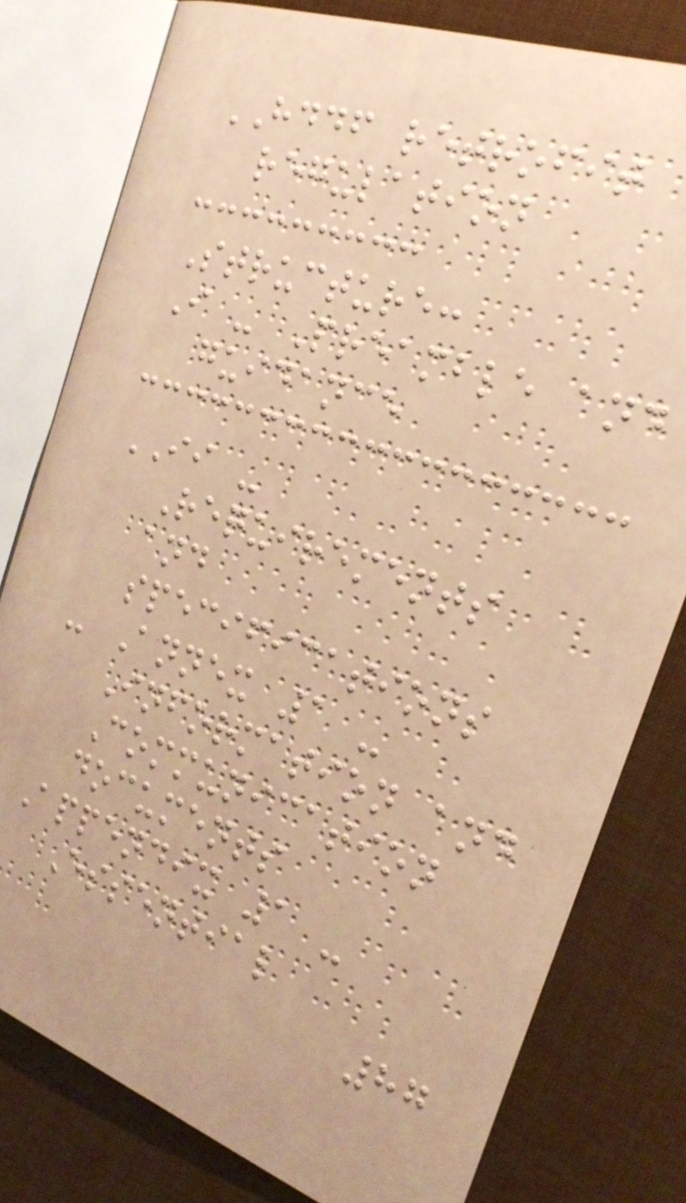HDDF retrofit
regulation
Structure:
I - Preamble and
guidance
II -
Requirements
and
specifications
- Annex 1 -
Information and
Communication
documents
Appendix 1 -
Essential
87
